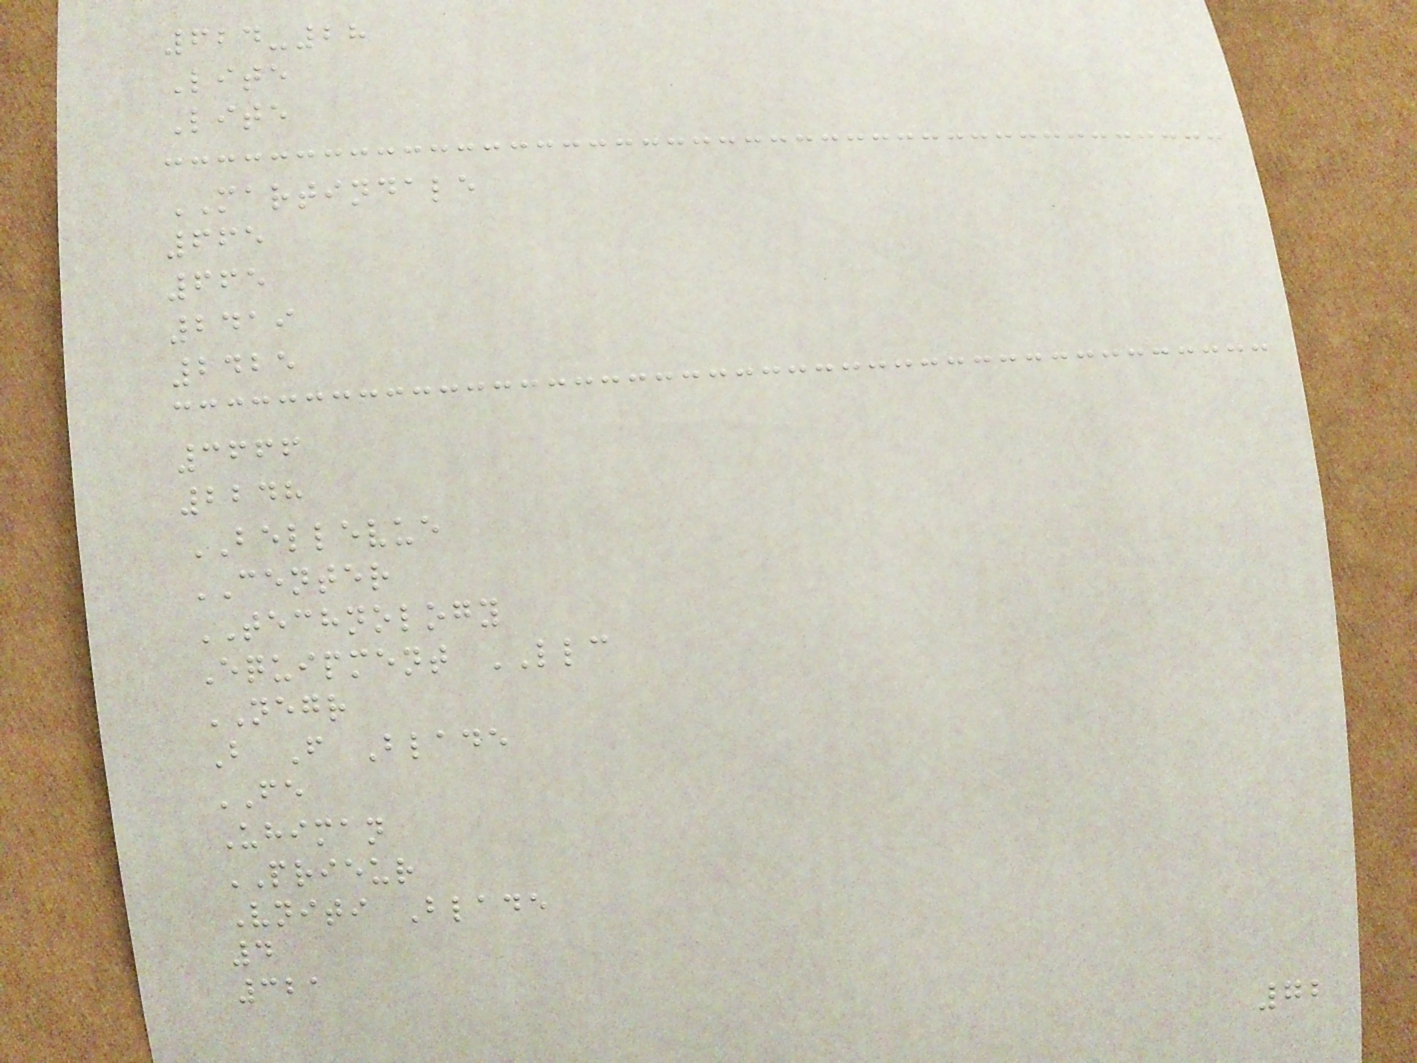624-28
Lite
Lite
MARTINDALE
665
665
2419
2425
3666
2248
BELLEVUE
CENTER
TECHNOLOGY
Equipment LLC
NEGR
B F Blade
FE
Uhiman
PRIEUR
Vniti Blade
4
321
72
